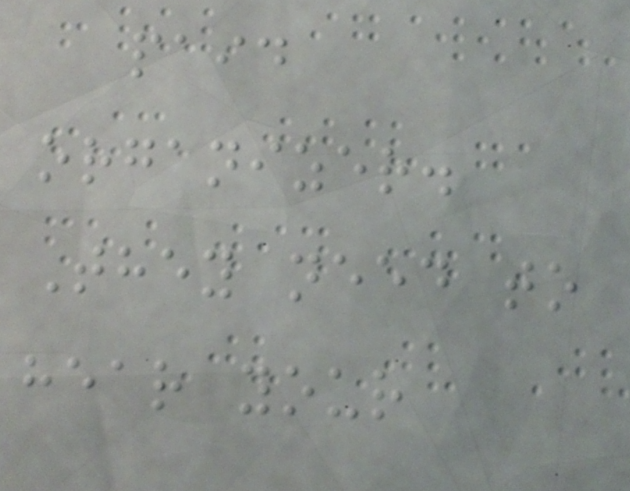paid
organizer.
They need to
hear your
